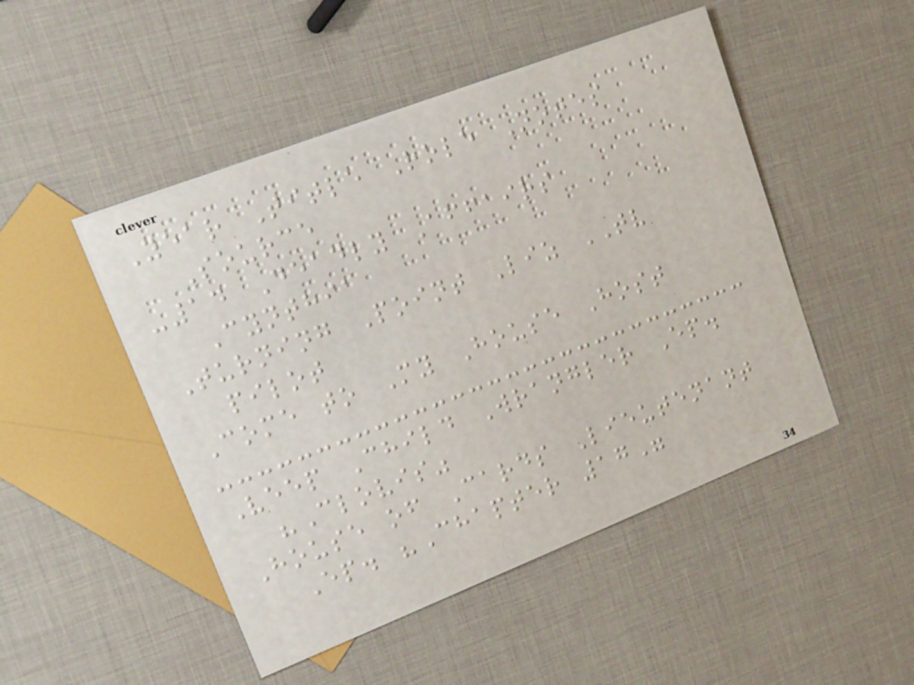Year Title Role Notes
Source
-14 Deadly Affairs
Cynthia
Turning Point Liz TV
pilot
Come to My House Host
Veep Child Wrangler Ep.
"Clovis"
House of Cards Lieutenant
Ep. "Chapter 17"
